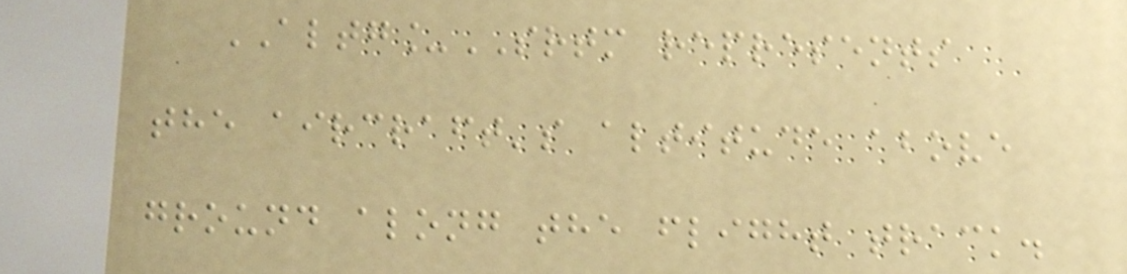ALTG_SRTM represents
the aircraft's altitude above
ground along the flight track.
